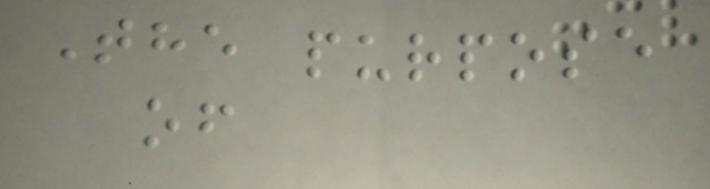The purpose
of
